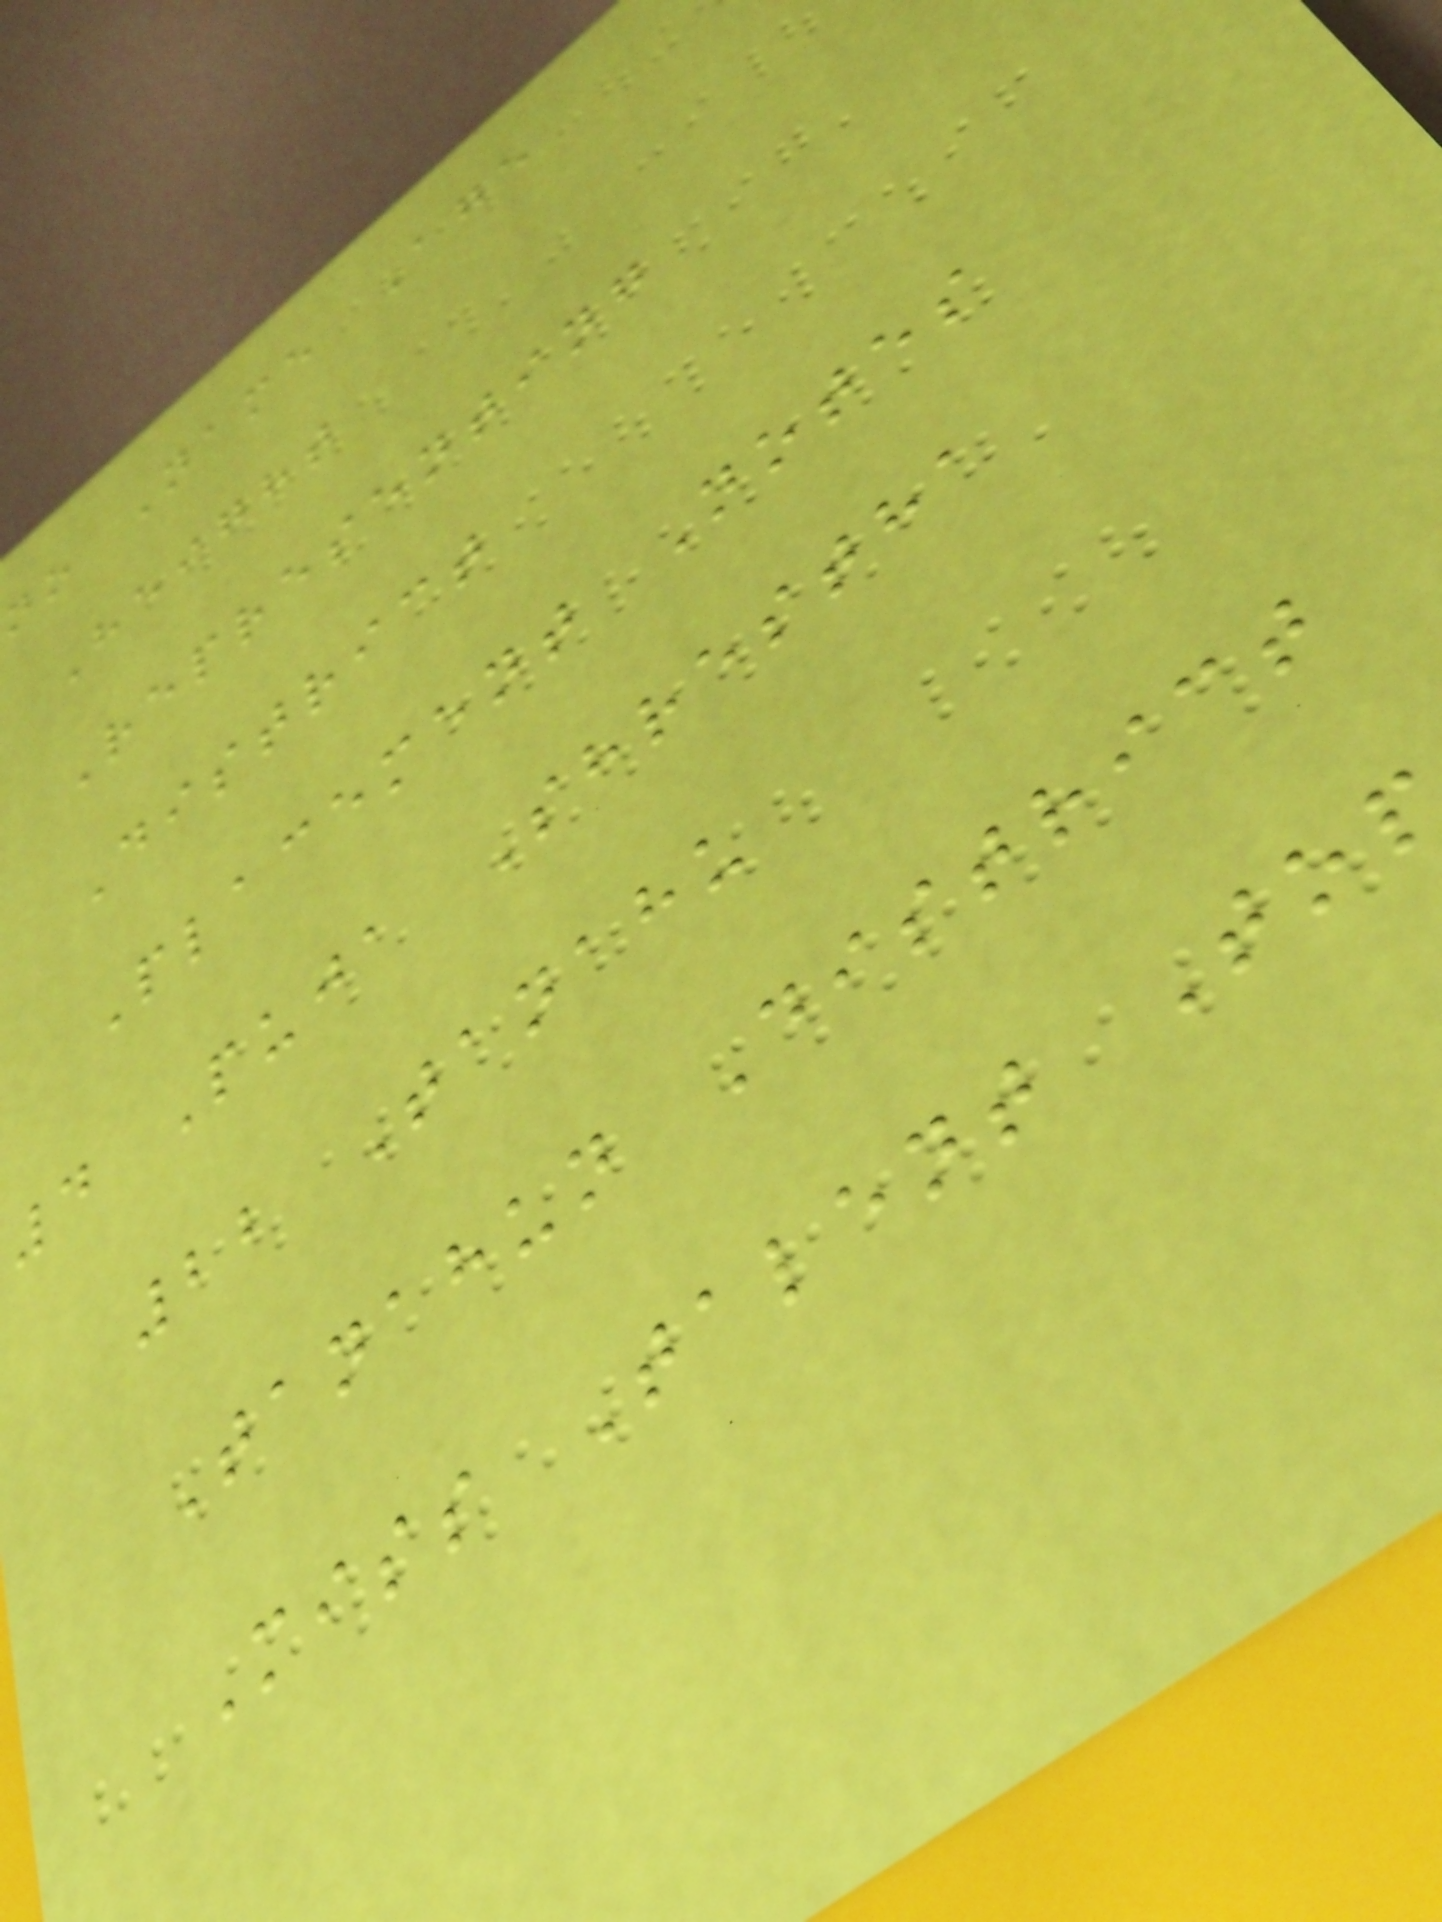no Name Age
Height
Representing
District
Placement Notes
4 Puja Shrestha
22 Tanahu
Tanahun District
Miss Talent To
